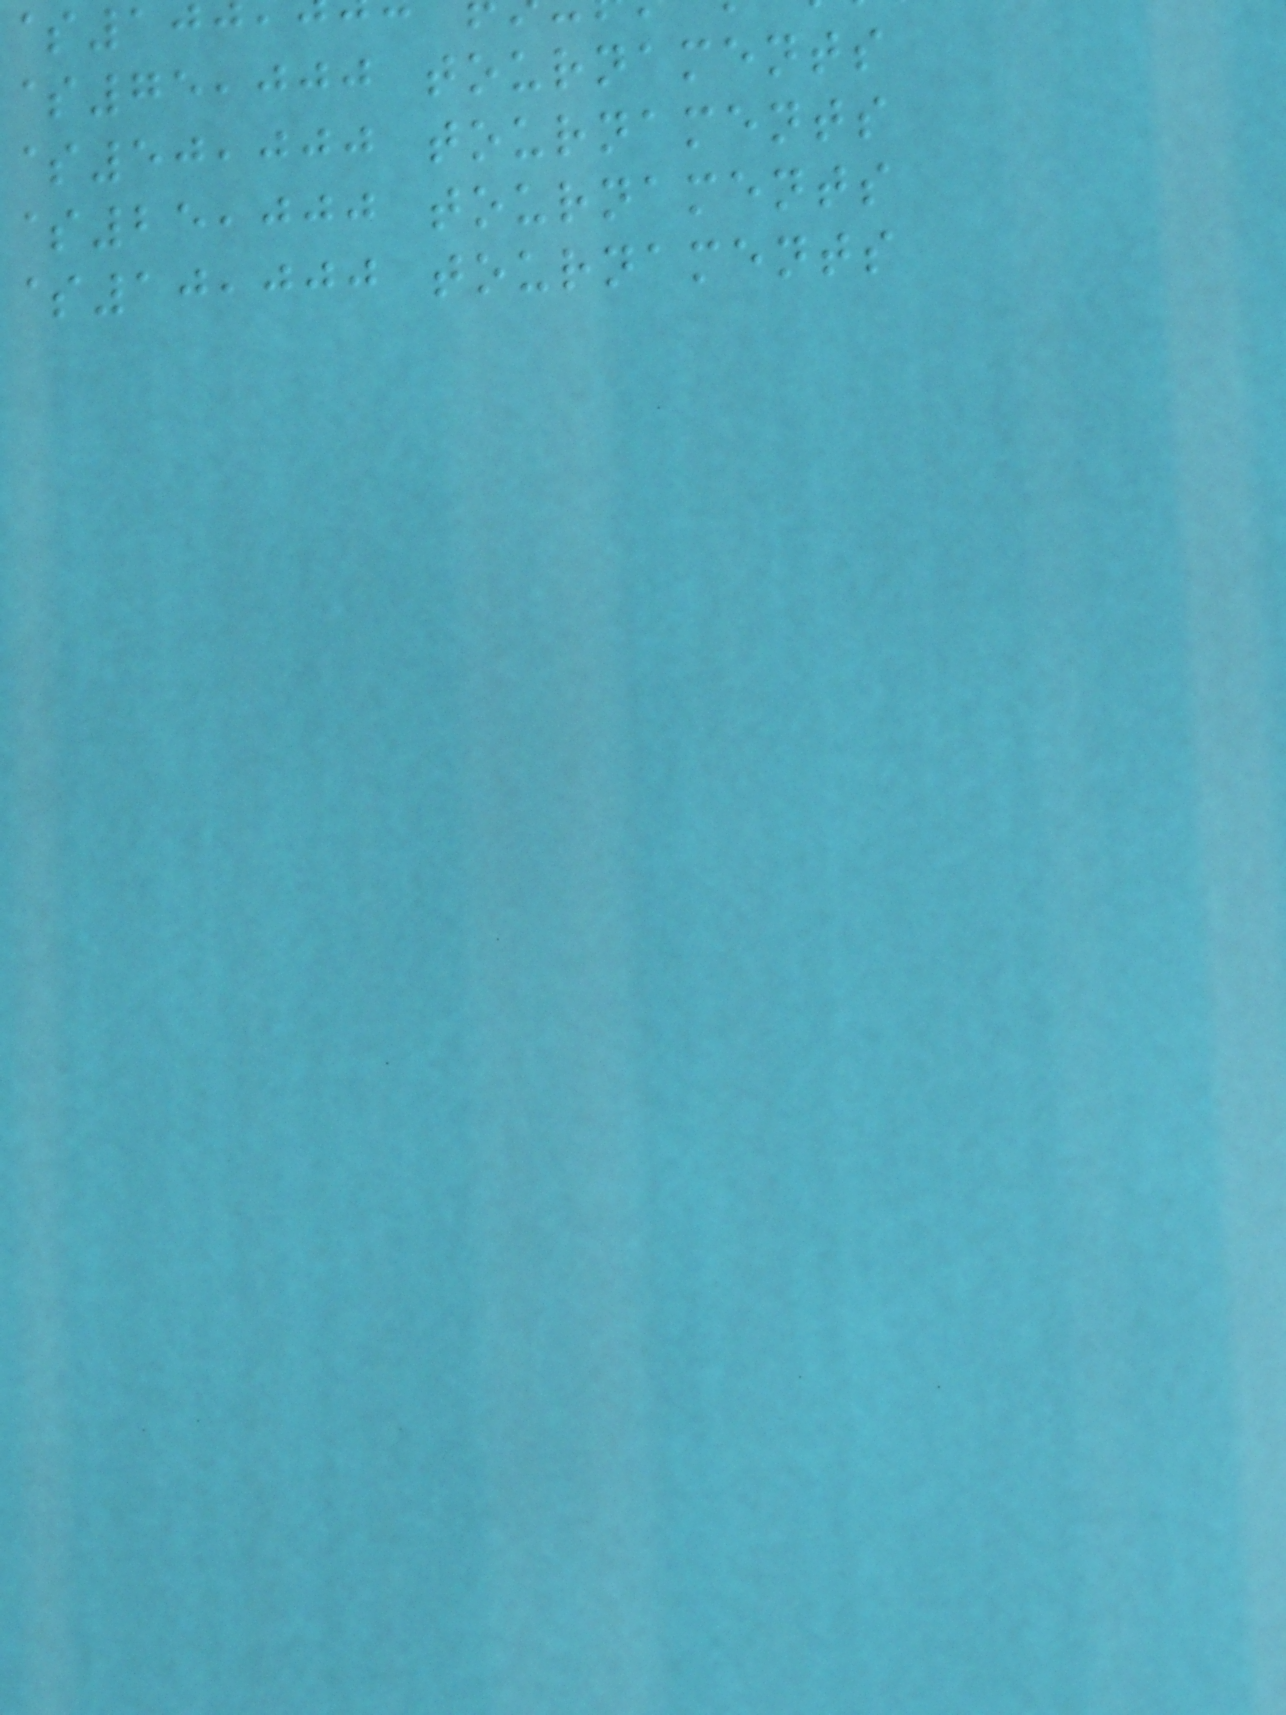$75,000 tournaments
$50,000 tournaments
$25,000 tournaments
$10,000 tournaments
